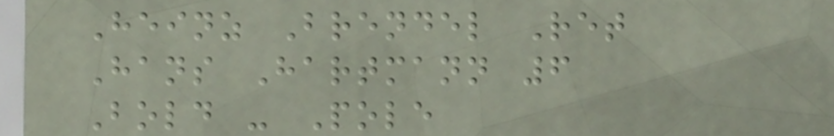Heinz Brendel Ret
Hans Hartmann 6
Bold - Pole
